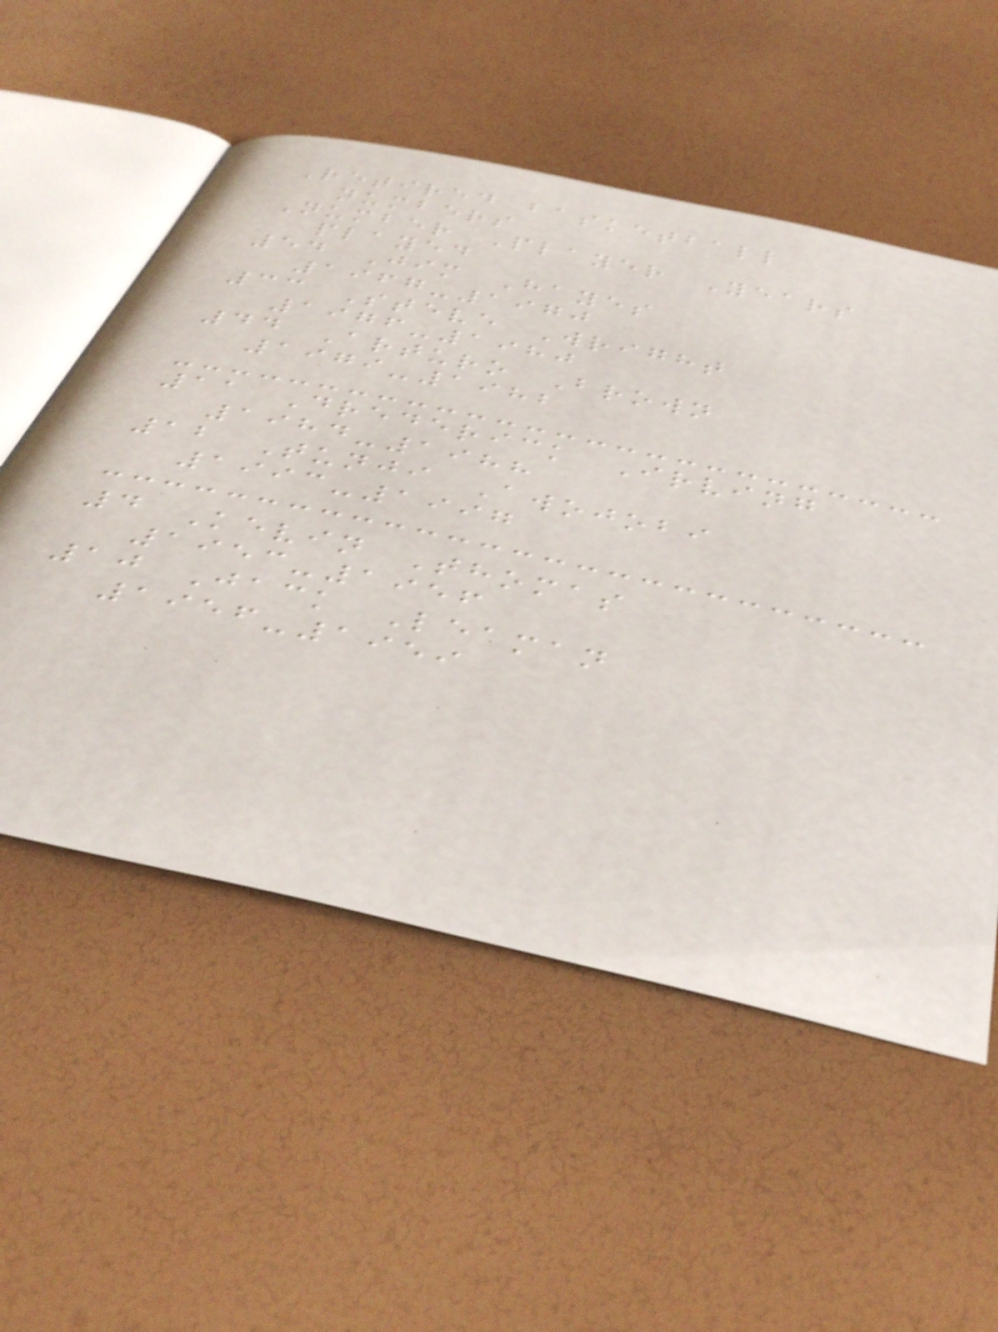Retired basketball
numbers
Number Player Years
played
54 Jim Hayes
1967-1970
33 Steve Wright
1976-1980
44 Arturo Brown
1979-1982
11 Drederick Irving
1984-1988
12 Tunji Awojobi
1993-1997
4 Kevin Thomas
1953-1956
10 Jack Leaman
1956-1959
